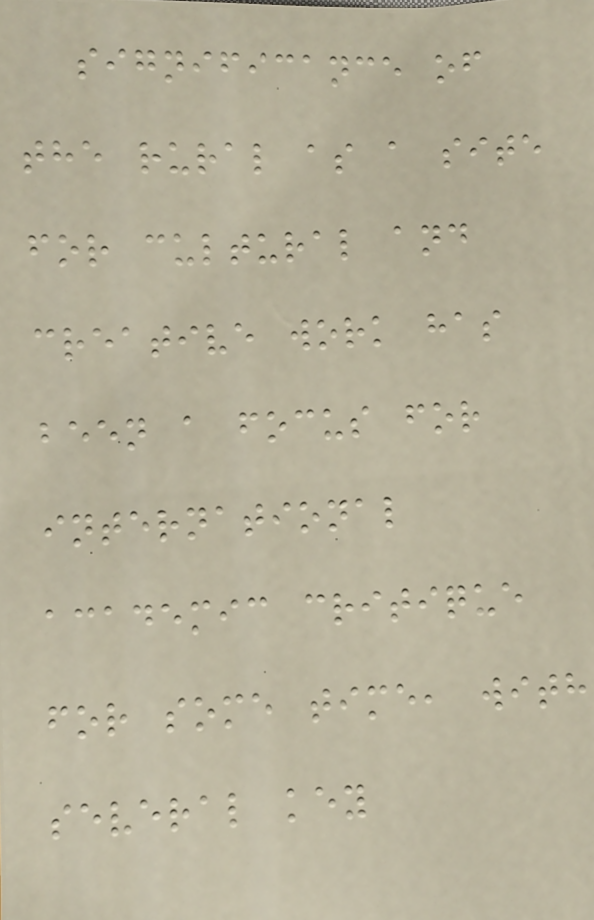significance of
the rural as a site
for cultural and
creative work has
been a focus for
international
academic critique
for some time, with
several key
